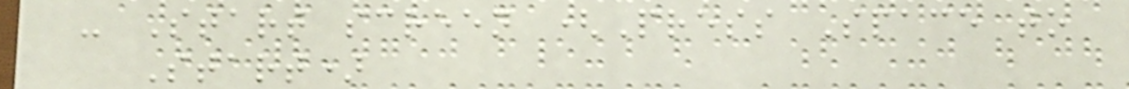- Start screen (Press Space to
Start)
